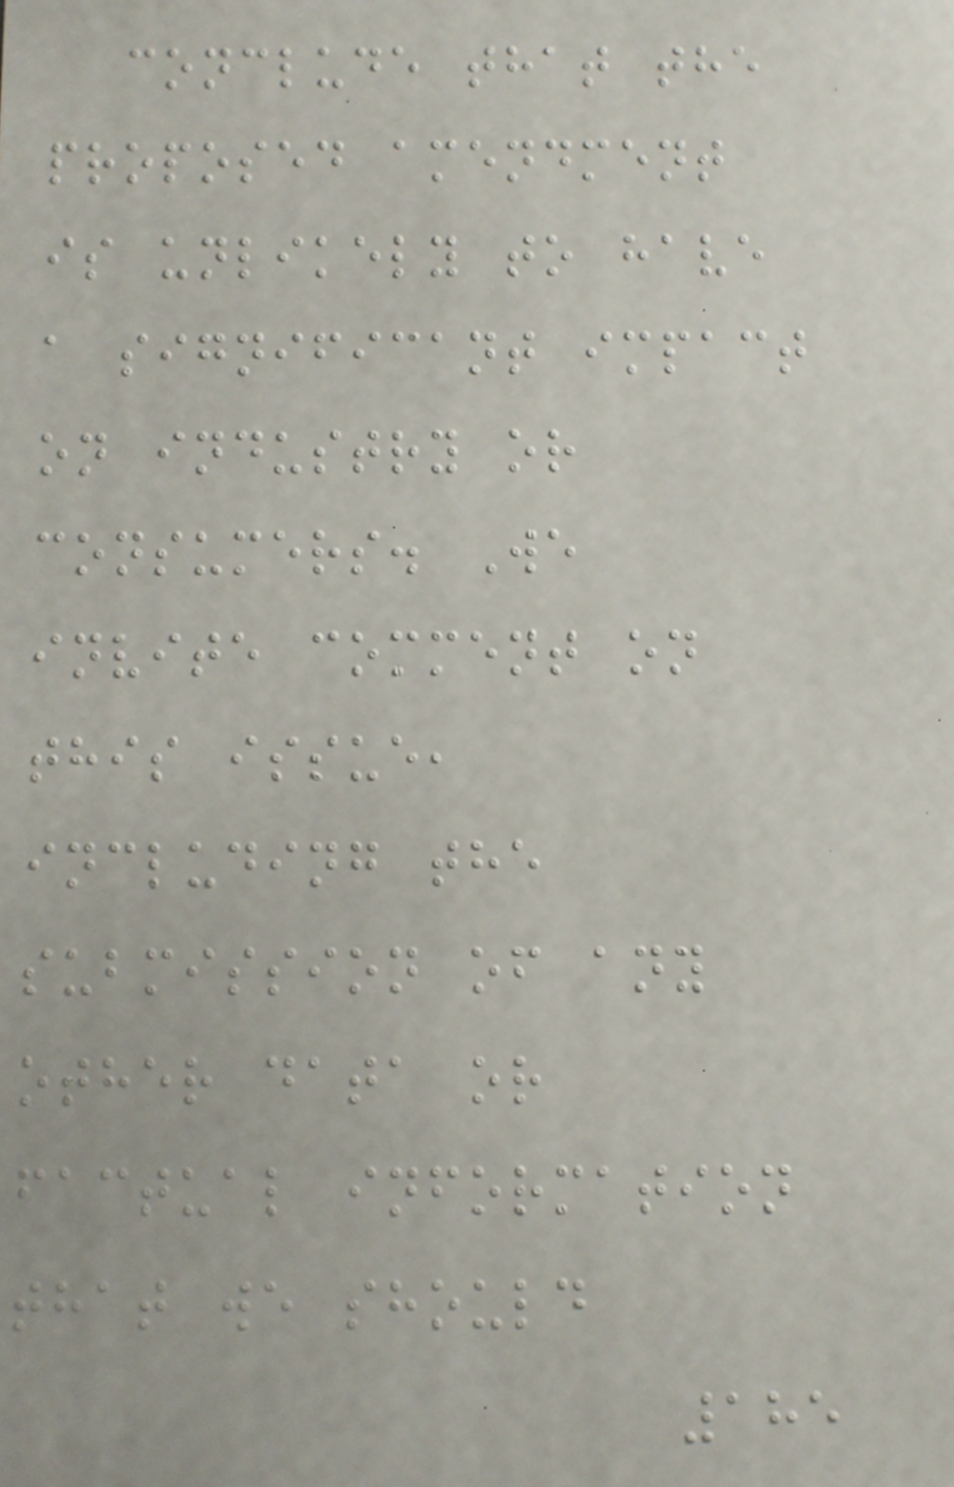conclude that the
proposed amendment
is unlikely to have
a significant impact
on industry or
consumers. We
invite comment on
this issue,
including the
submission of any
other data or
factual information
that we should
185
